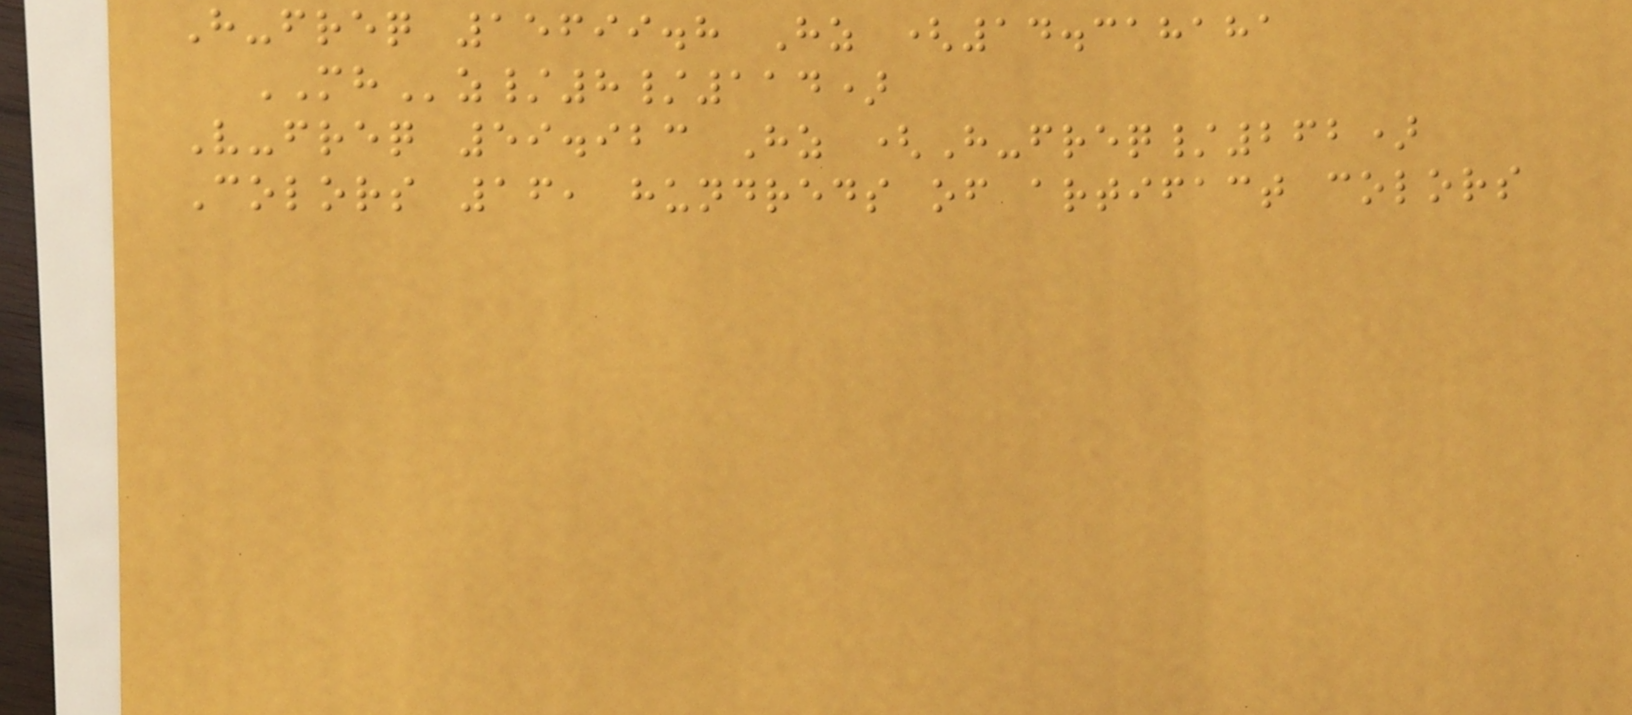H-freq 15699.8 Hz (14.318181
MHz/8/114)
V-freq 59.923 Hz (H-freq/262)
Colors 16, hundreds of artifact colors
